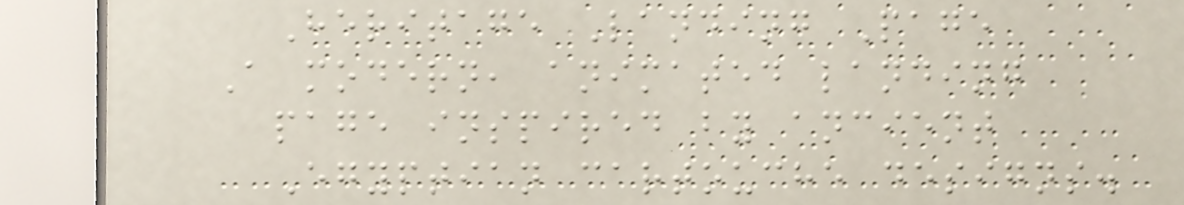Heritage Landing Page
A modern, animated landing
page inspired by ancient
Egyptian cartouche designs.
